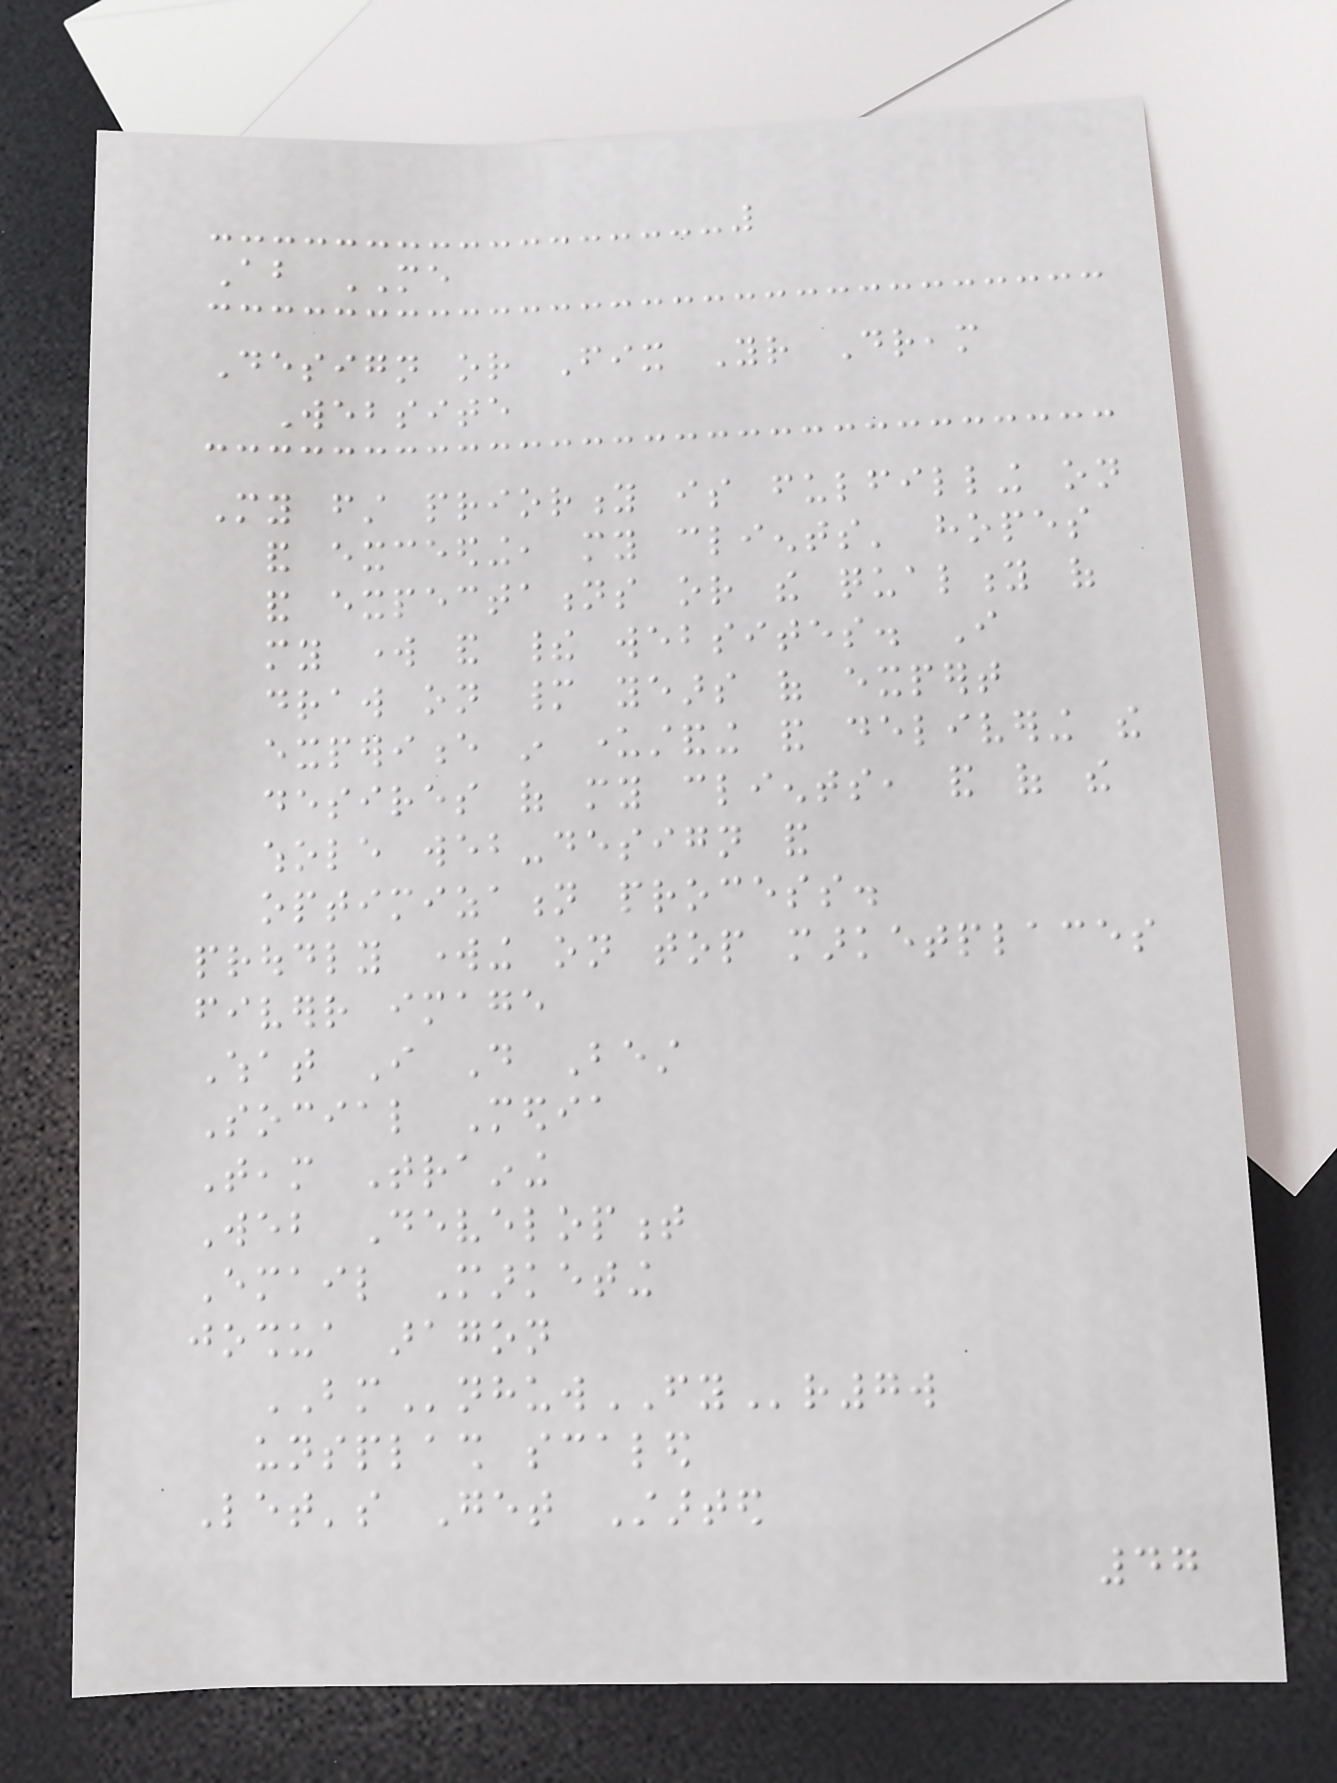About ME
Design or Fix Your Dream
Website
My first priority is fulfilling on
and exceeding, my clients' hopes
and expectations or the quality of
my work and their websites. I
draw on many years of expert
experience in understanding and delivering the
desires of my clients, and of the
whole web-design and
optimization process.
proudly working on top marketplaces
fiverr image
What I Do Best
Social Media
Team Training
Web Development
Email Marketing
joshua aragon
BMnhuwFYr7w
unsplash scaled
Let's Get Started
47
